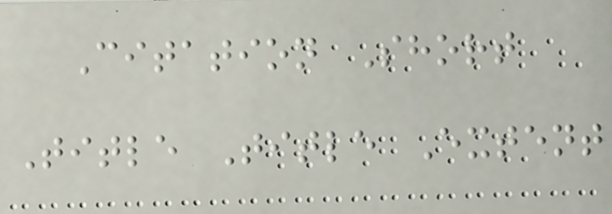Citation Short
Title Title Extent
